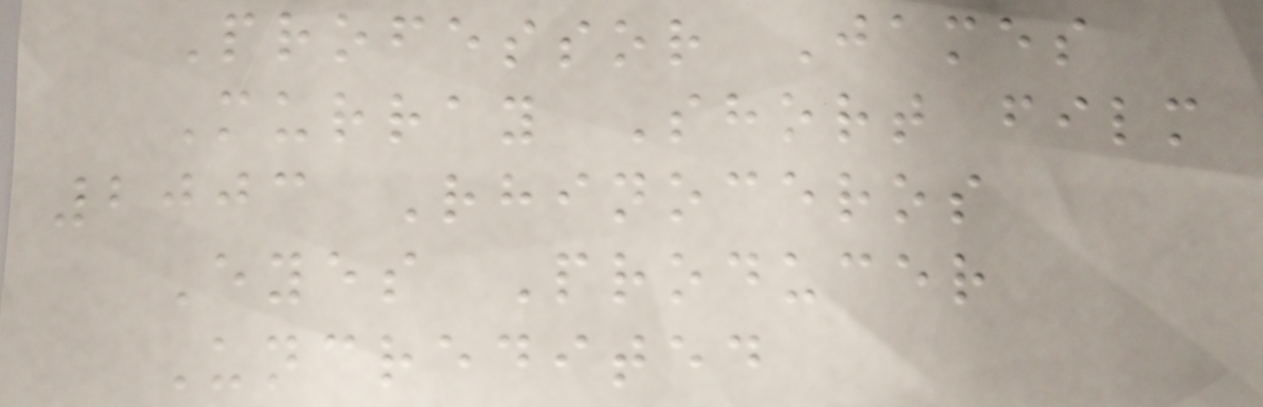Professor James
Murray Short film
2003 Rhinoceros
Eyes Producer
Uncredited
